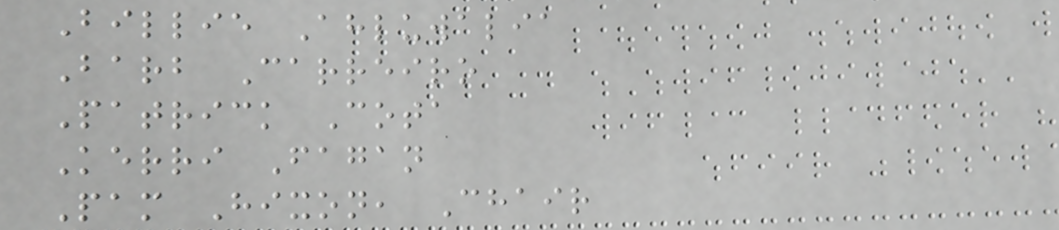Billie Ahluwalia
Barb Carreiro
Patrick Cota
Kerri Fagan
Pam Hixon, Chair
